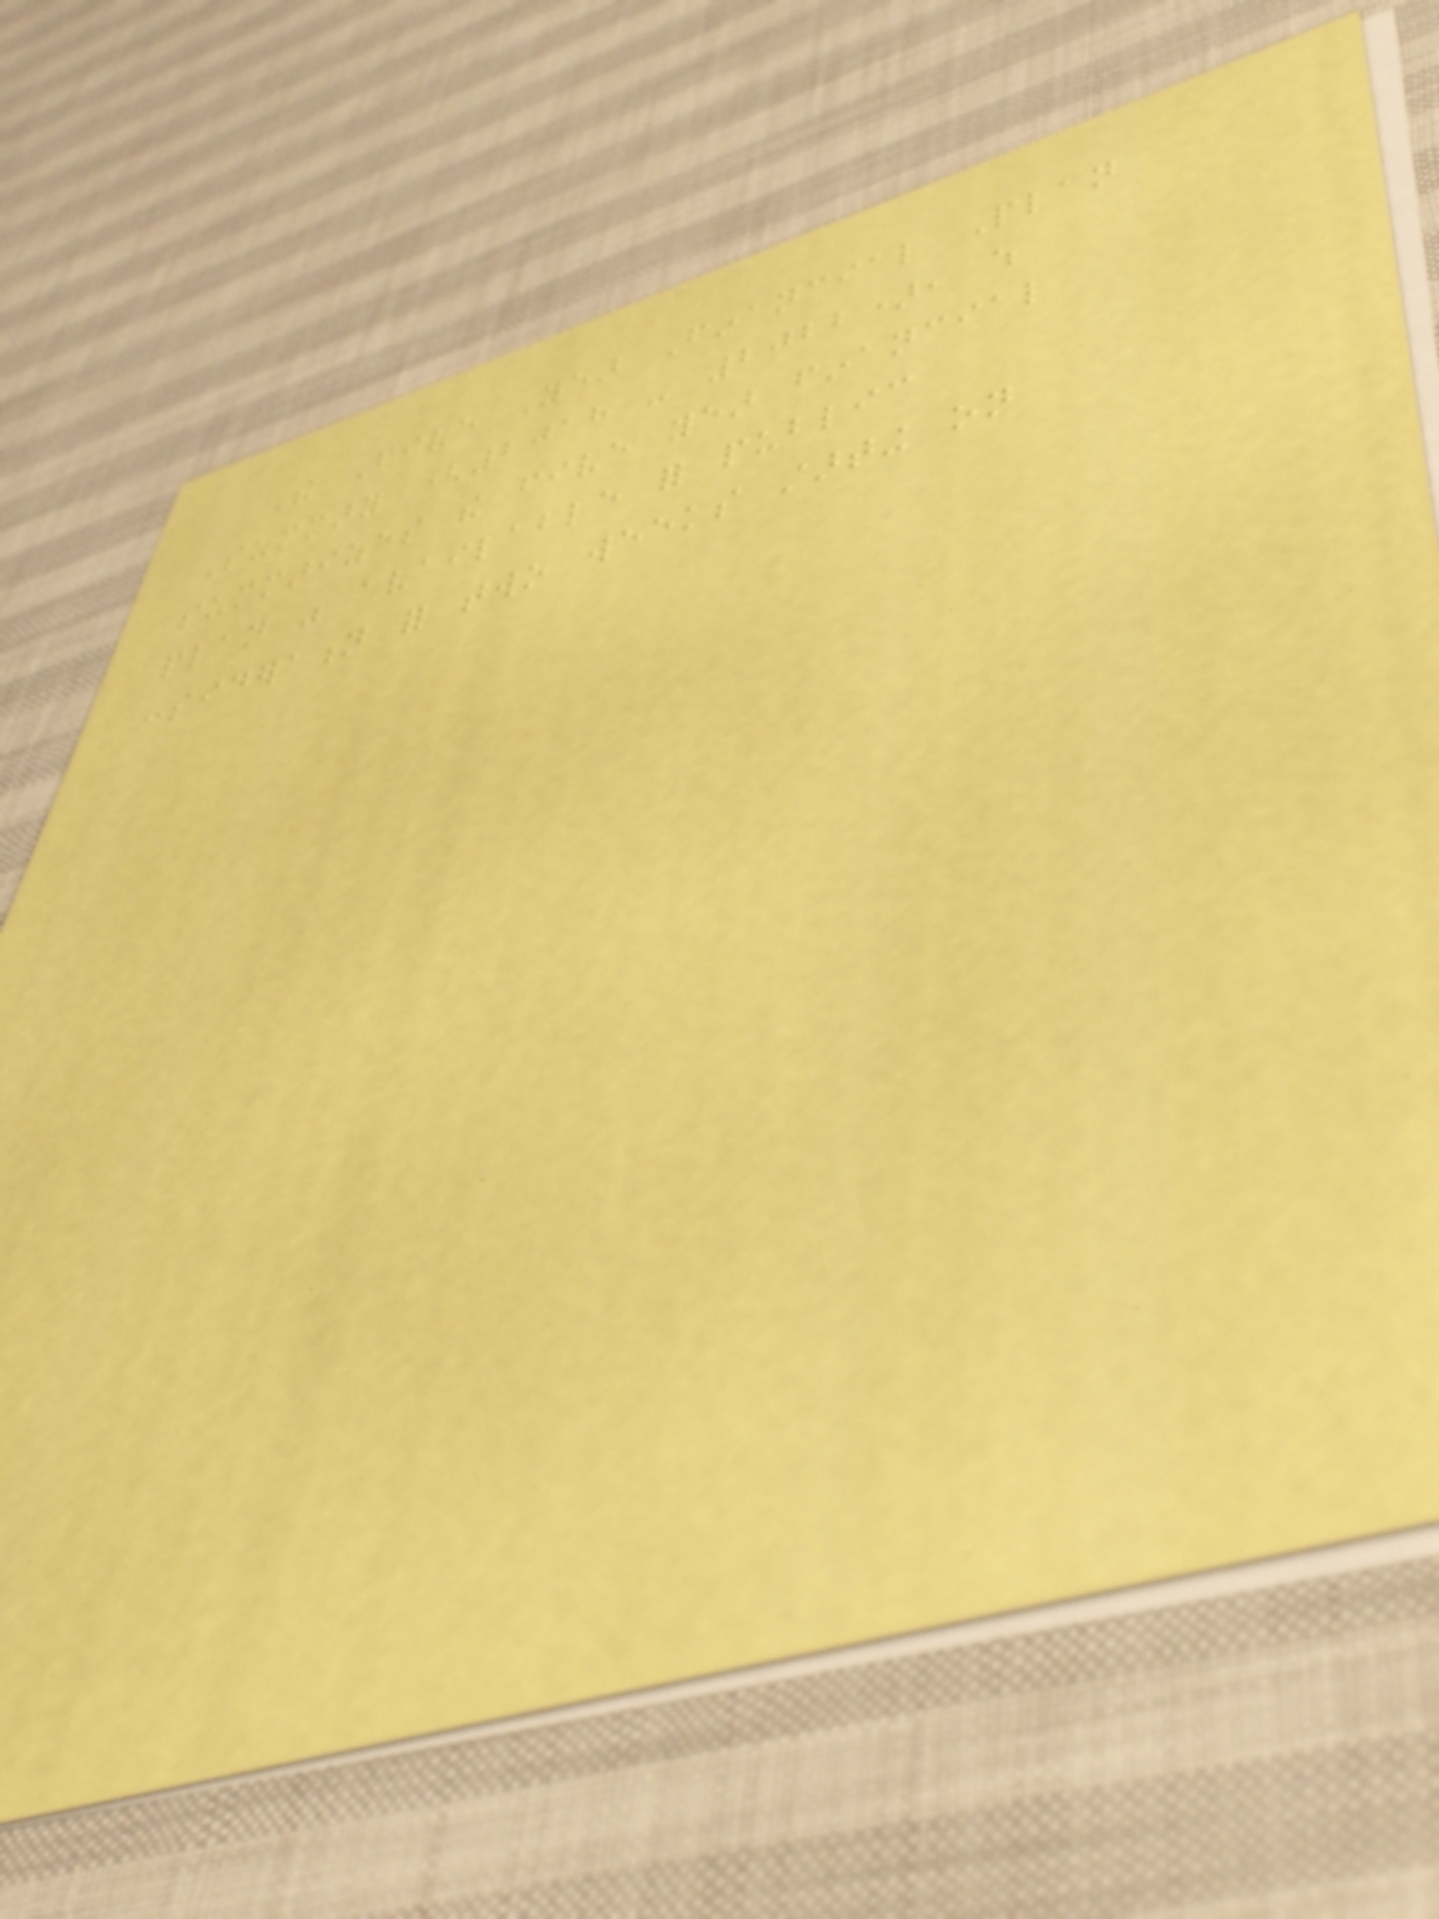The Five Year Financial Plan
Summary (2018 - 2022), which
summarizes the five year financial
plan was available for public
consideration for two weeks starting on
